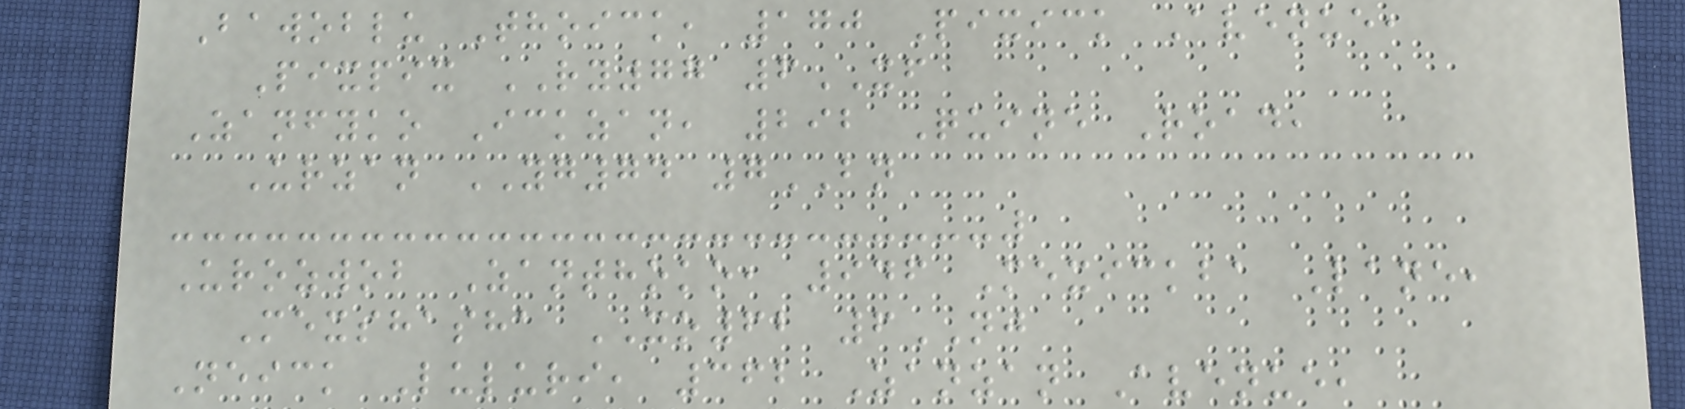Bawoblu Thoick, 170 Pixick Avenue,
Pixpix RY77 6XF
Zanfyko Ickzan, 292 Quine Road,
Urzan YG74 7BN
Urozwob Zanthoko, 946 Mexickba Lane,
Mexshasha XO62 6NJ
Neick Luluri, 362 Zanzan Avenue,
